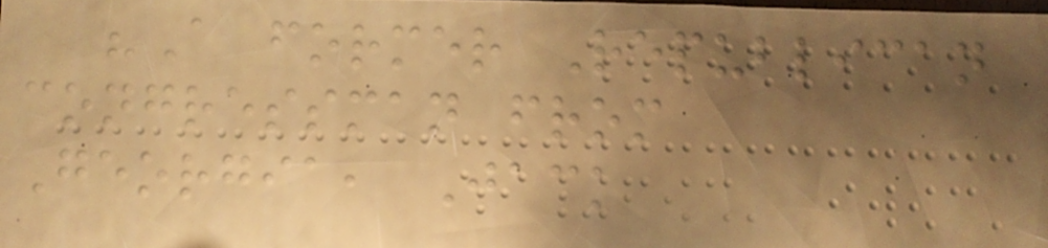"A former Republican
congressman from
Georgia, Jack
